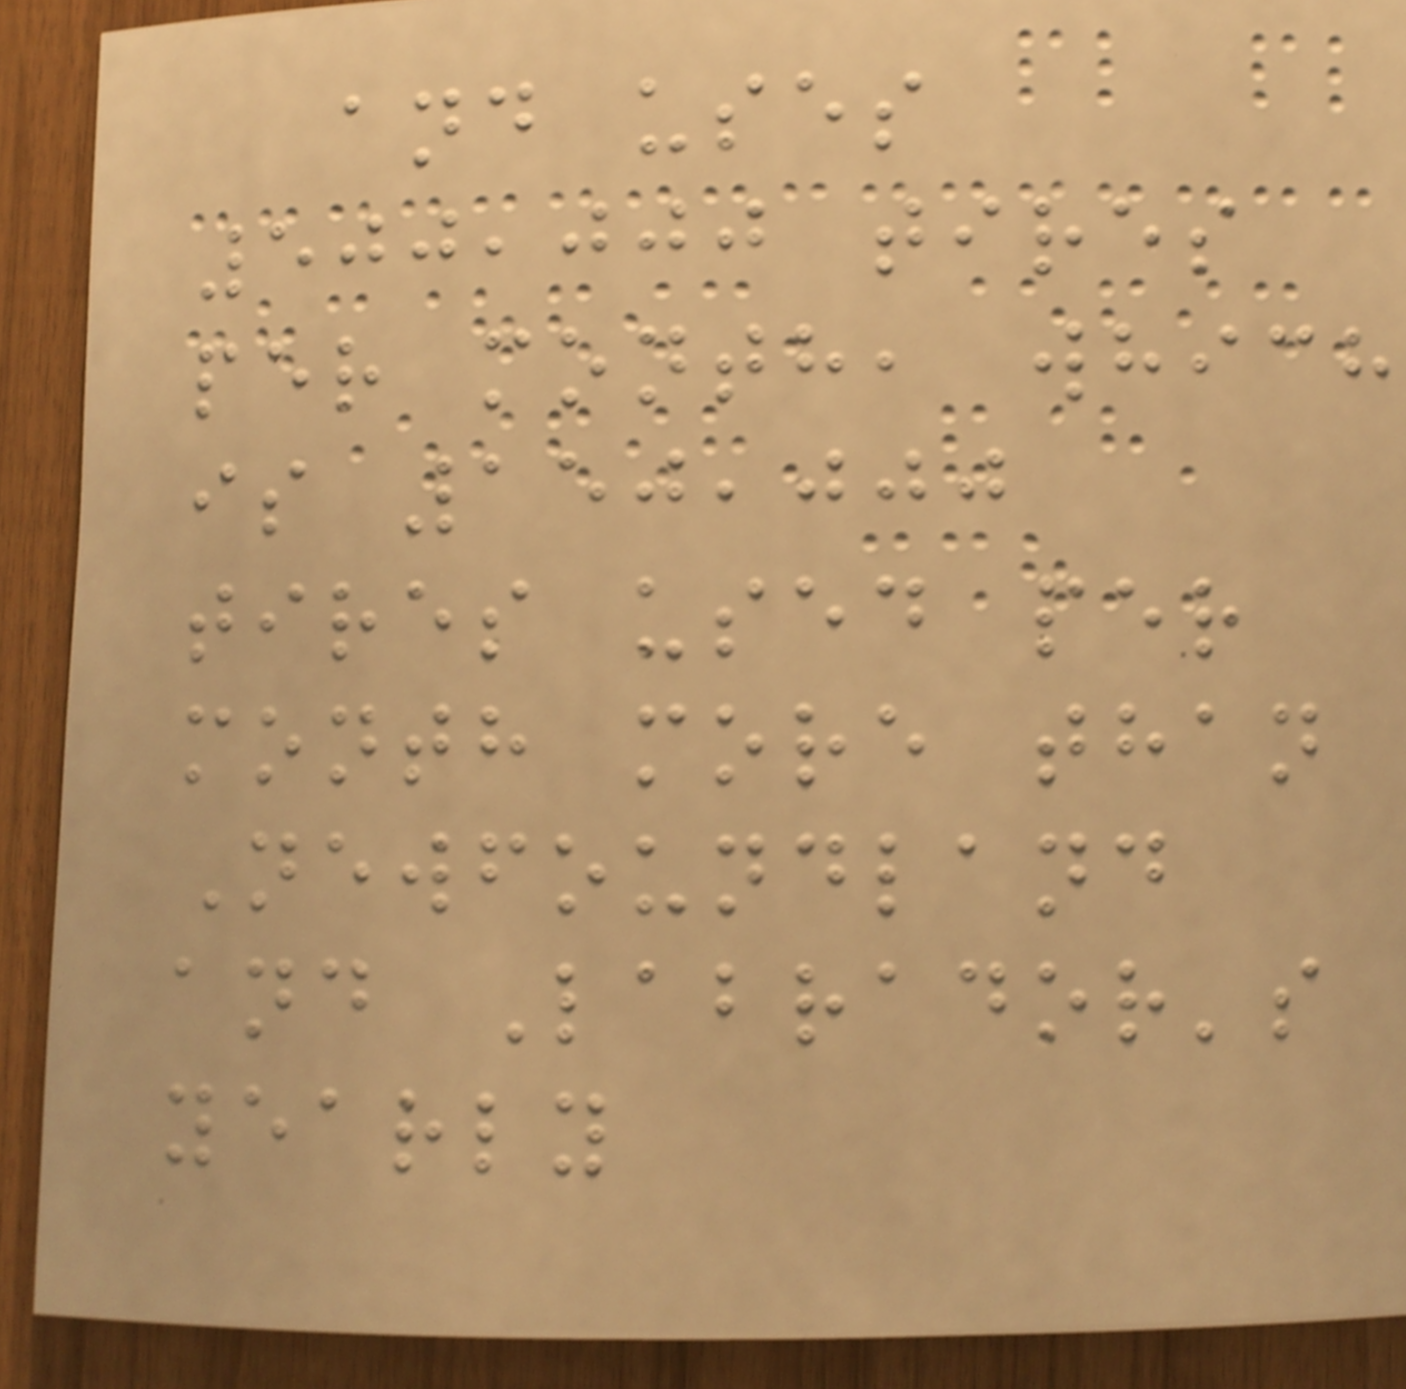and uses
500,000 tires
per month, which
is 150,000
tires used per
month more than
Newfoundland
and Labrador's
yearly
